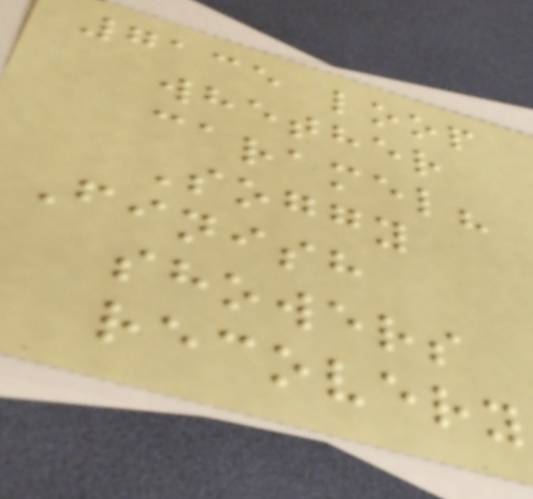7135 loop
whether
caramel?
Soggy
Finish
showers
recovery
